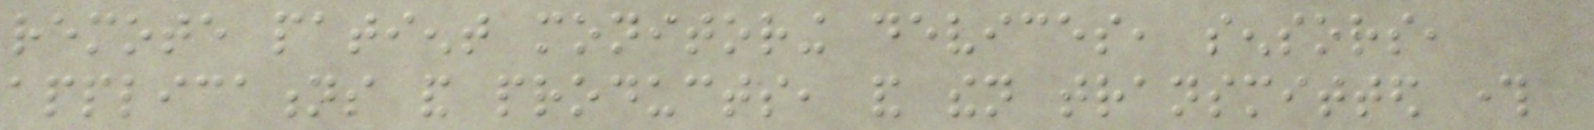remote patient monitoring devices, sensors,
applications and products, and then transmitted through
